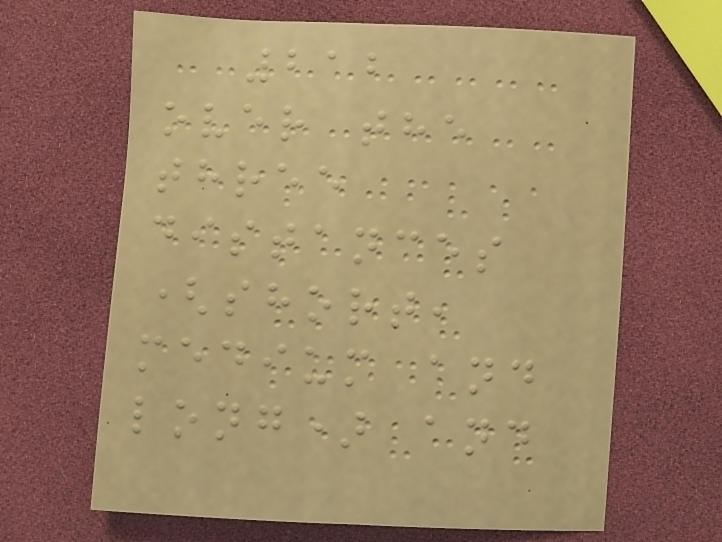212
over the
three
distances
(short,
medium and
long) and
